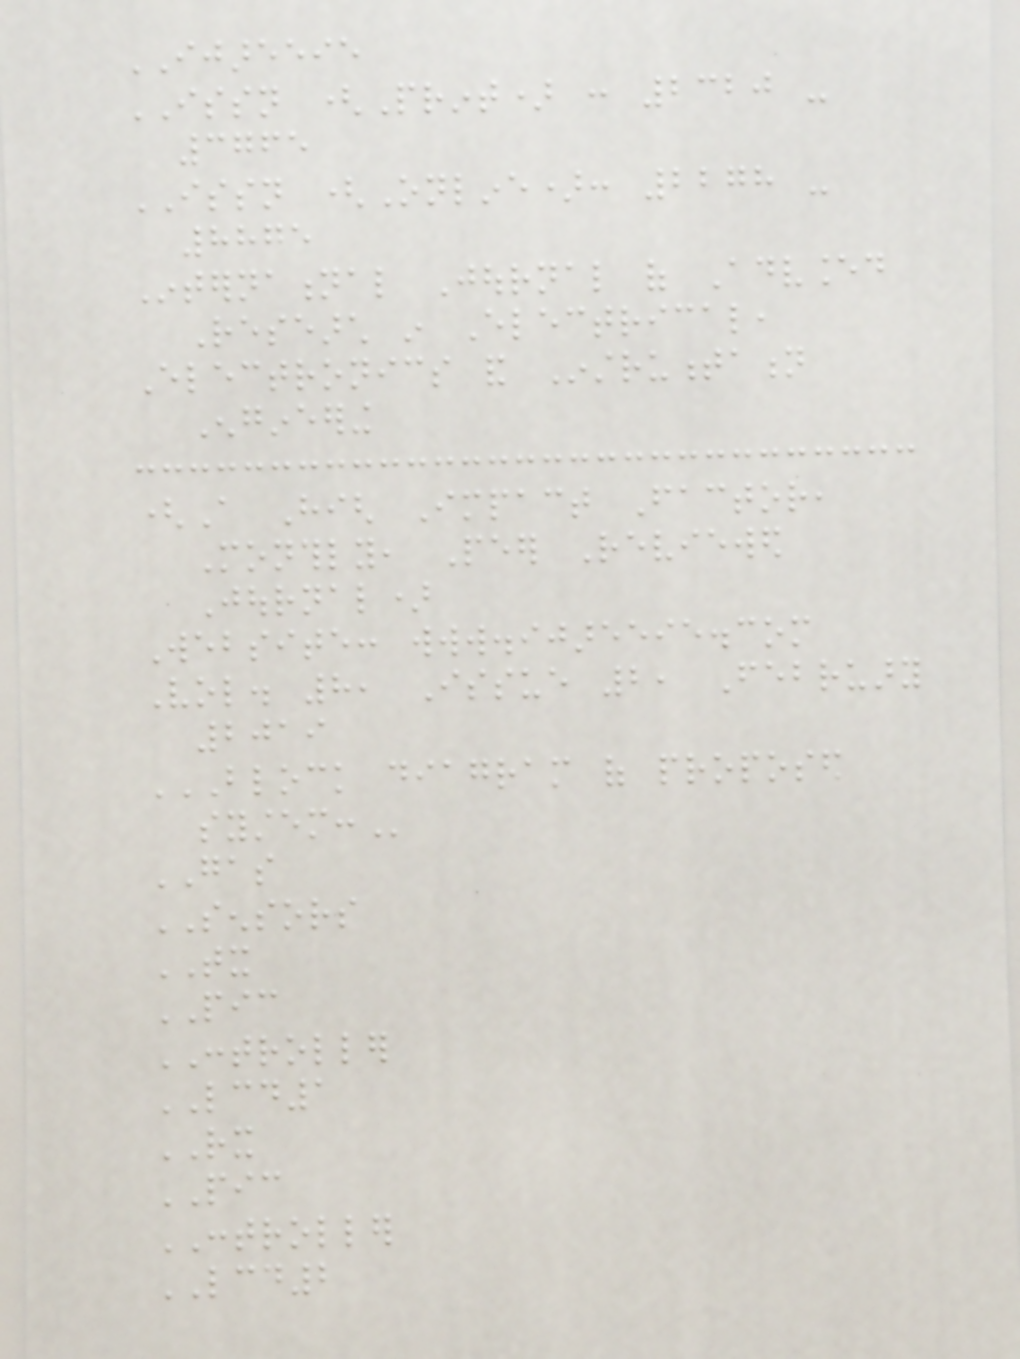IJAREEIE
ISSN (Print) : 2320 -
3765
ISSN (Online): 2278 -
8875
International Journal of Advanced
Research in Electrical,
Electronics and Instrumentation
Engineering
(A High Impact Factor,
Monthly, Peer Reviewed
Journal)
Website: www.ijareeie.com
Vol. 8, Issue 2, February
2019
BLOCK DIAGRAM OF PROPOSED
SYSTEM:
GAS
SENSORS
TX
PIC
CONTROLLER
LCD1
RX
PIC
CONTROLLER
LCD2
